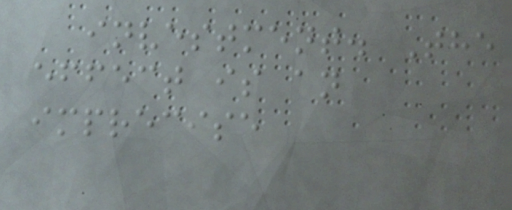investment. The
effect is an
imprecise
